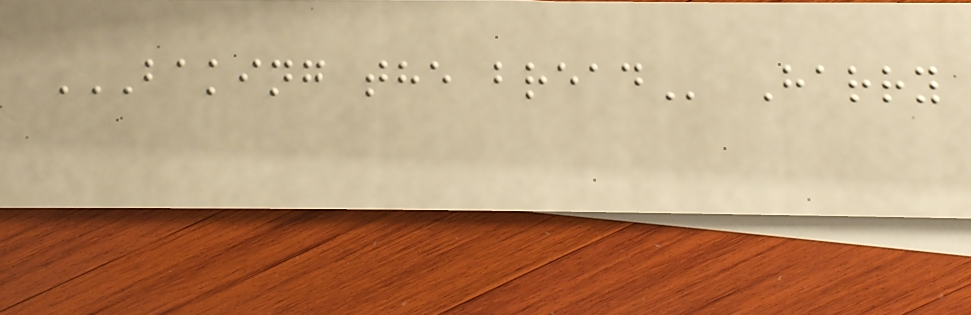BAKING THE BREAD Harry
